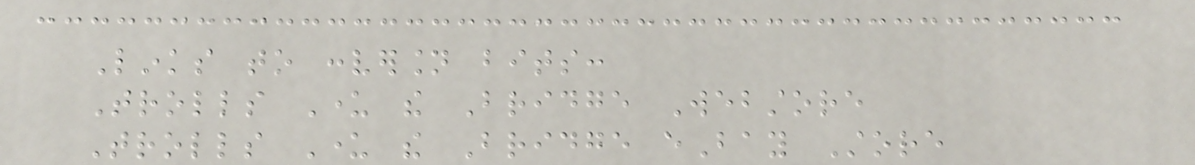Links to conversion bits:
Trolls Under the Bridge Webstore
Trolls Under the Bridge eBay Store
